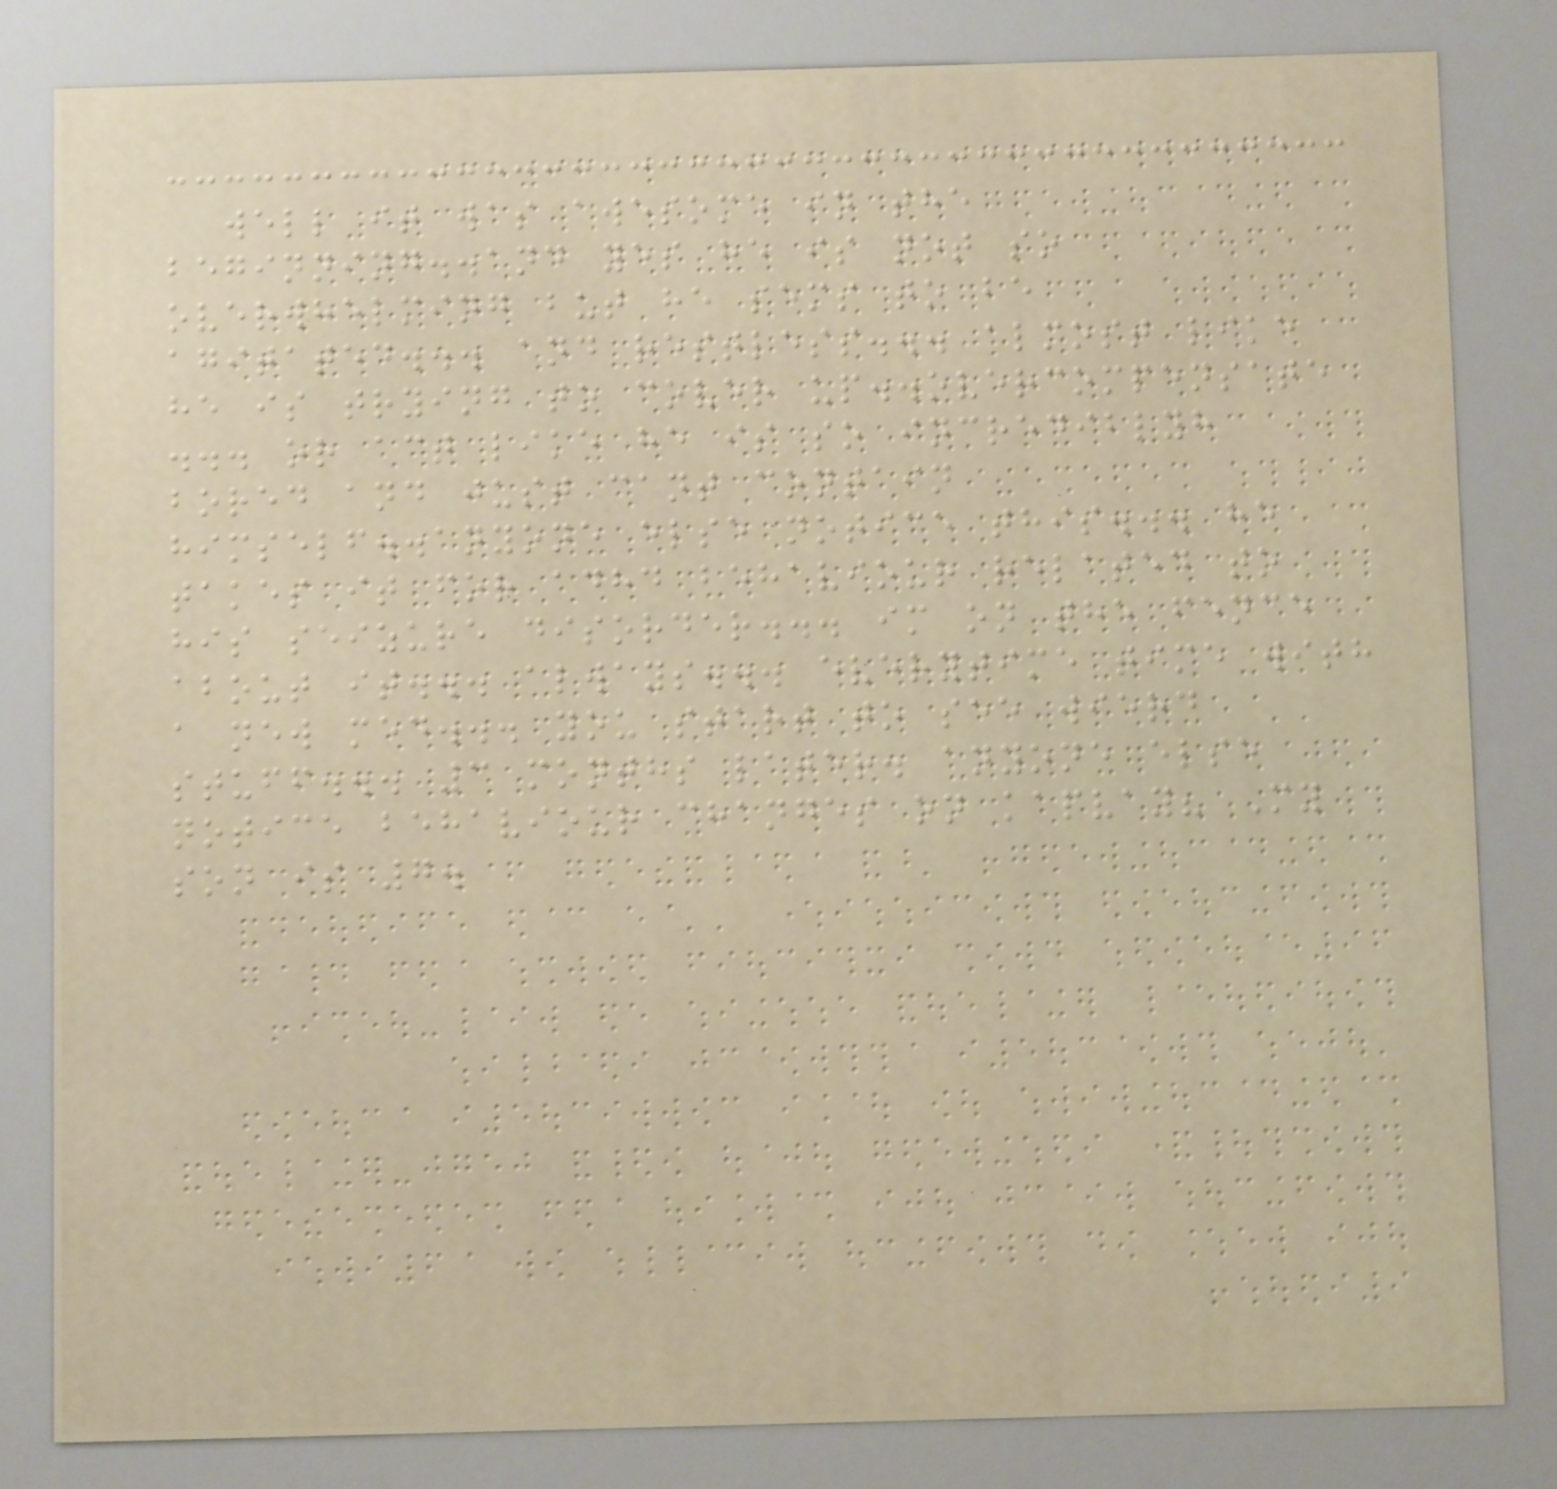well it was awesome in the
beginning..and yes he is not so
overwhelming but he sems to be
agitated... and restless... almost like
he is trying to cover up..overcompensate
... or act like he is so incrediblyh
bored and just cant contain
himself..anyone else notice this... he
takes it for adhd behaviour related to
his seizure disorder... im on the fence
about it... always... everytime time with
a new med... you start to see wierd
stuff... 3 months later. anyone else
notice behaviour changes on kapvay? My
son is 7.
